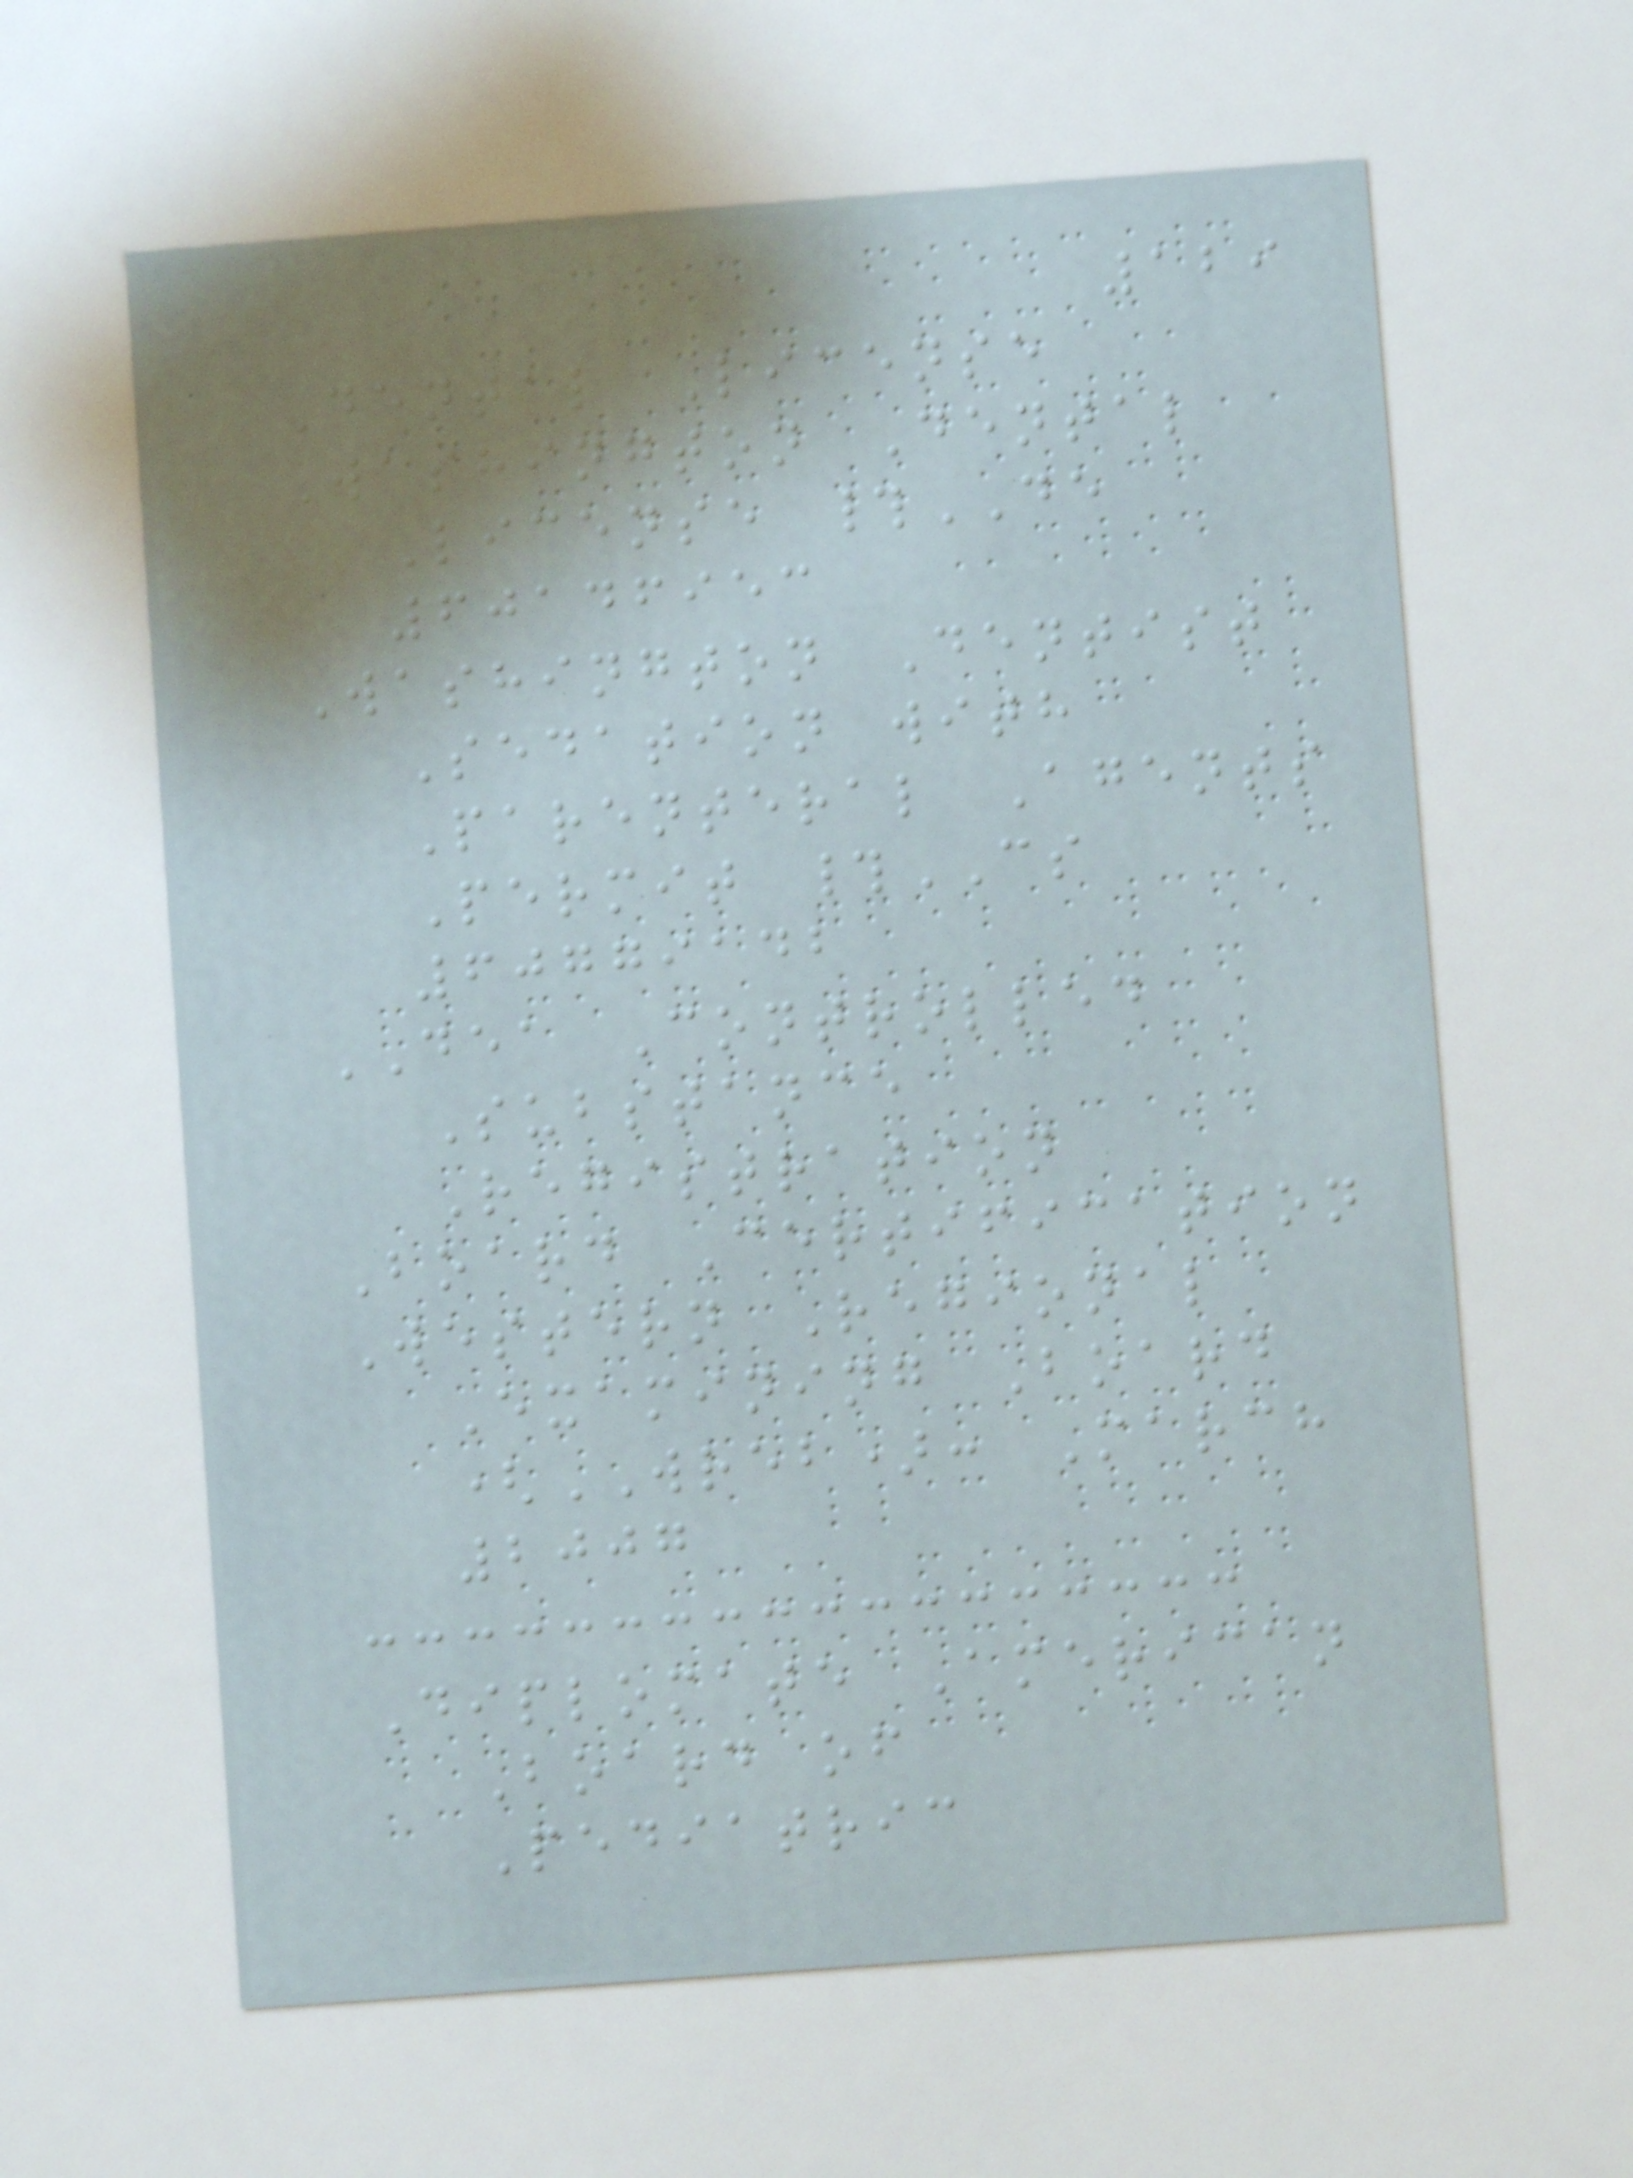129
Dental License
Washington Dental
License #DE
60146953
Washington Dentist
Sedation with
Parenteral Agents
Permit #CS
60779142
DEA Controlled
Substance
Registration
Board Certification
Western Regional
Examining Board
(WREB): March
2007
Diplomate American
Board of
Pediatric
